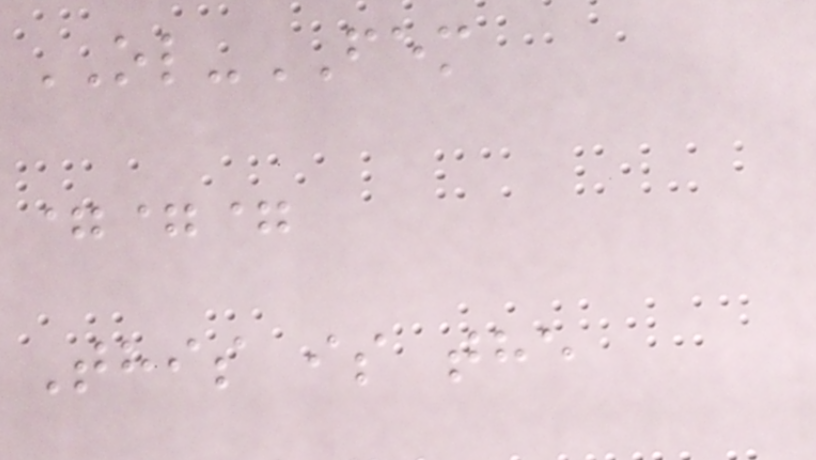OL-FEM
===
This is the
